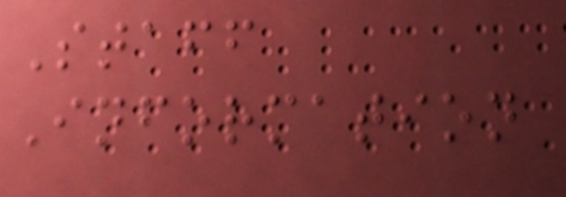Staff
Information
